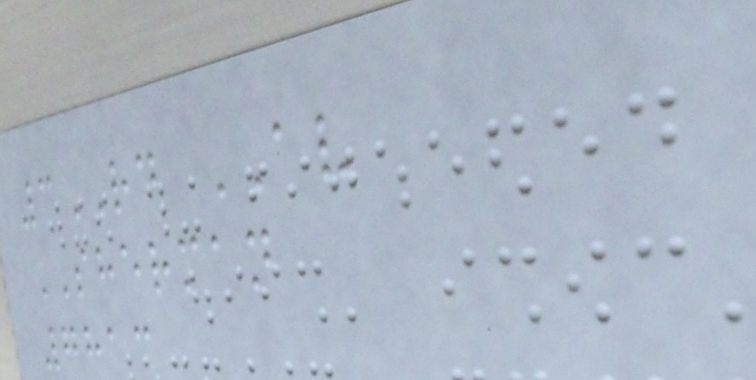3RD AV
SHERMAN
7813
